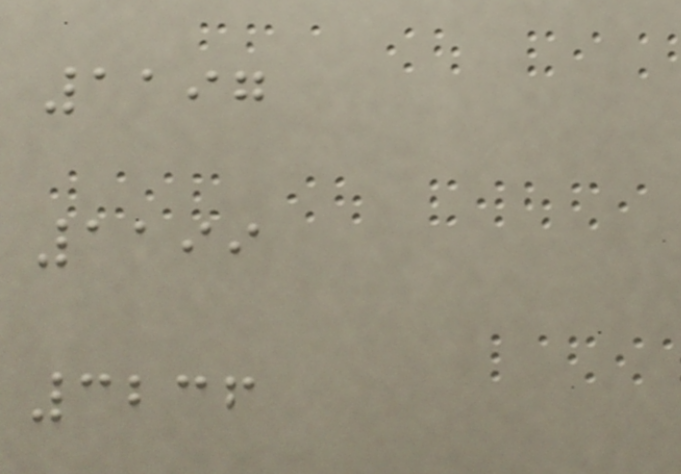1197
1199
3236
